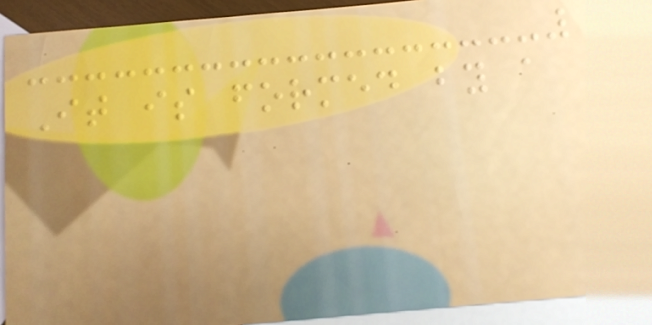It is formed by a
